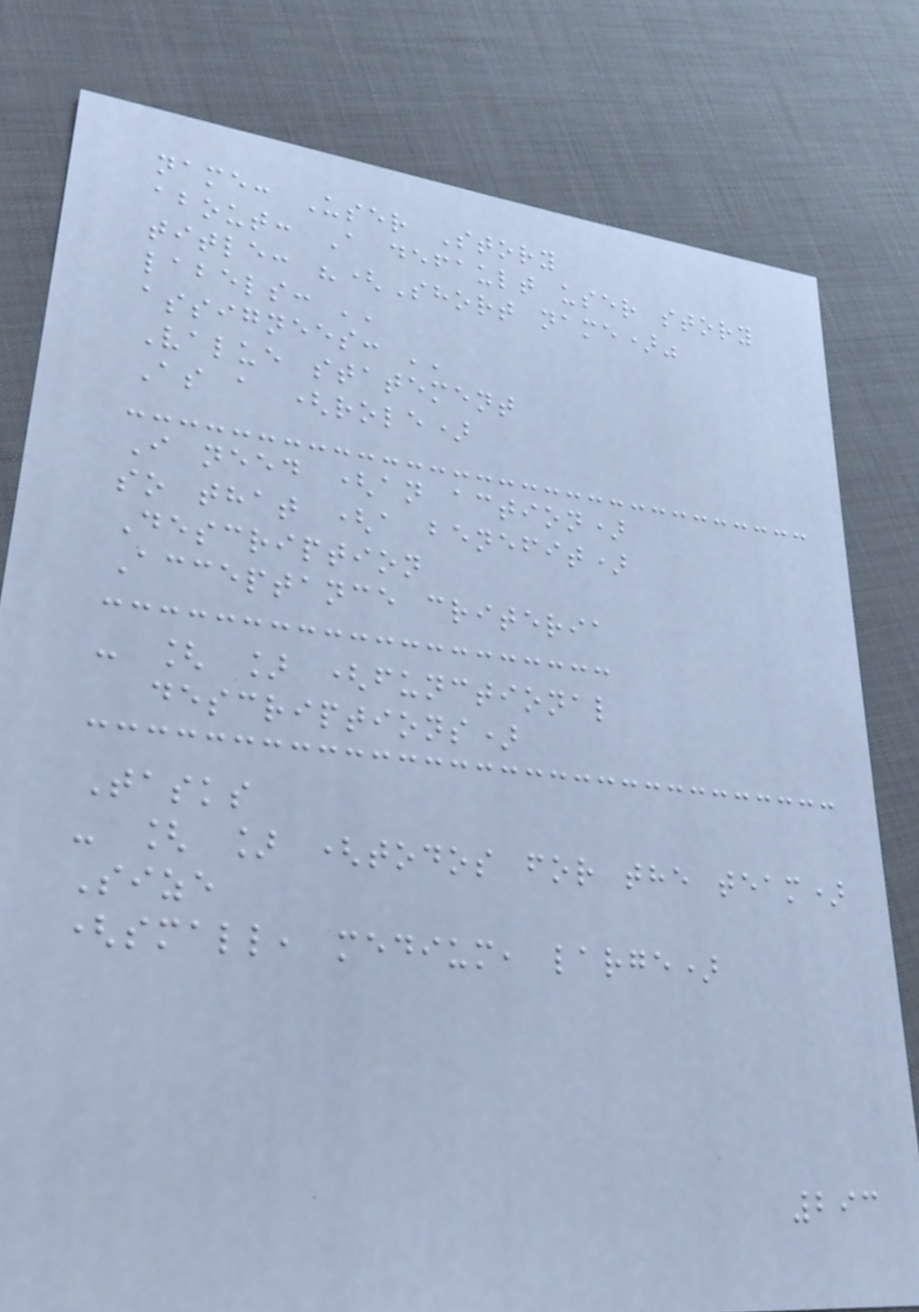name: User Story
about: A default user story
title: "(Short name)"
labels: ''
assignees: ''
Value statement
As a (role)
I need (an action)
so that (a benefit)
Description
Acceptance criteria
- [ ] (functional
descriptions)
Tasks
- [ ] (todos for the team)
Size
(small, medium, large)
293
